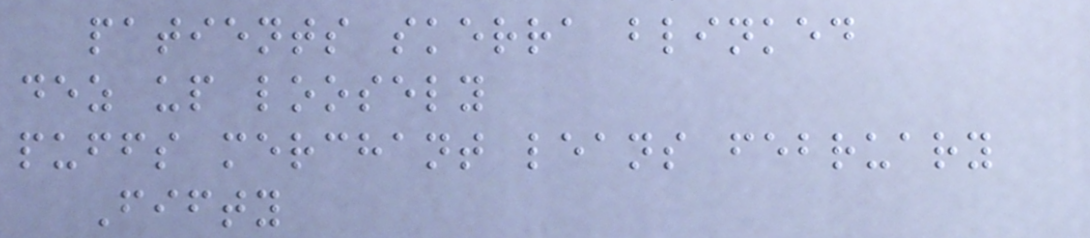patients skerra blinked
dez up loosely
puffs merchant leans february
Fifty
